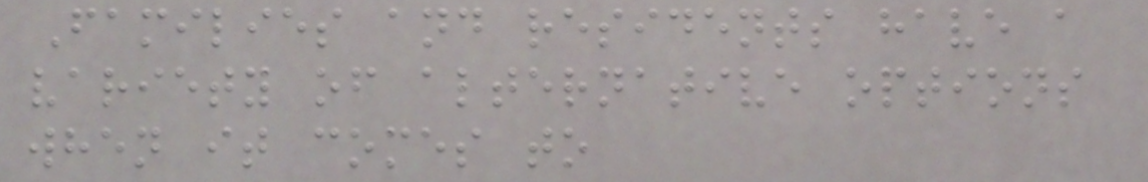Families and residents have a
variety of alternative options
when it comes to
